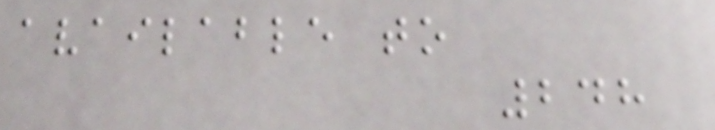available to
248
